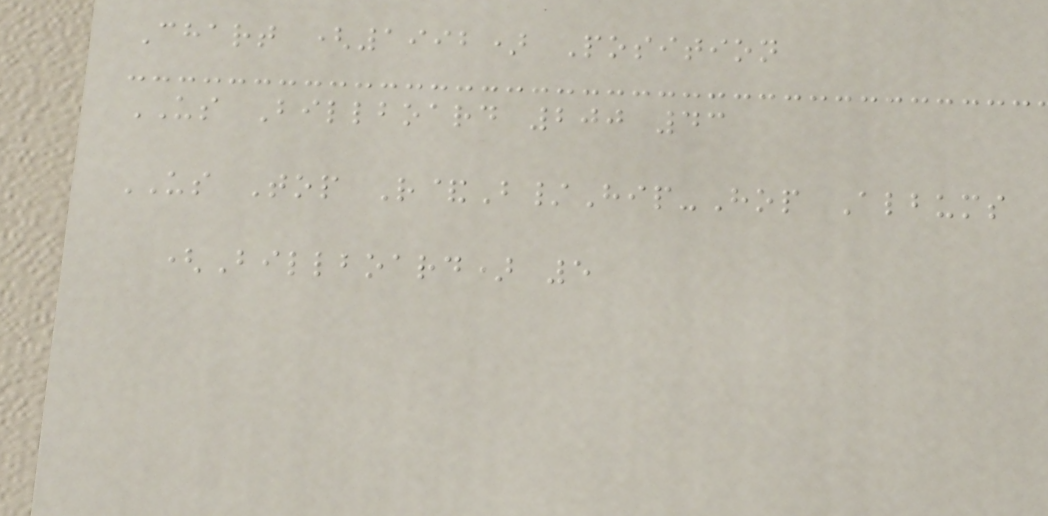Chart (1992) Position
US Billboard 200 43
US Top R&B/Hip-Hop Albums
(Billboard) 5
